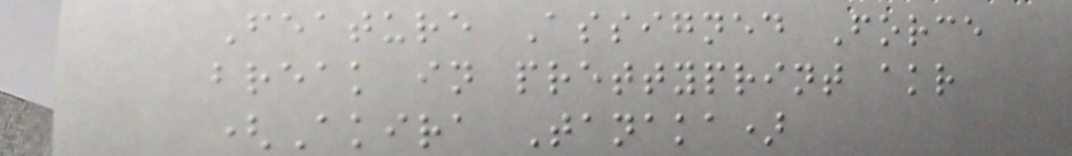Feature Assigned Force
break in prettyprint akr
(Akira Tanaka)
